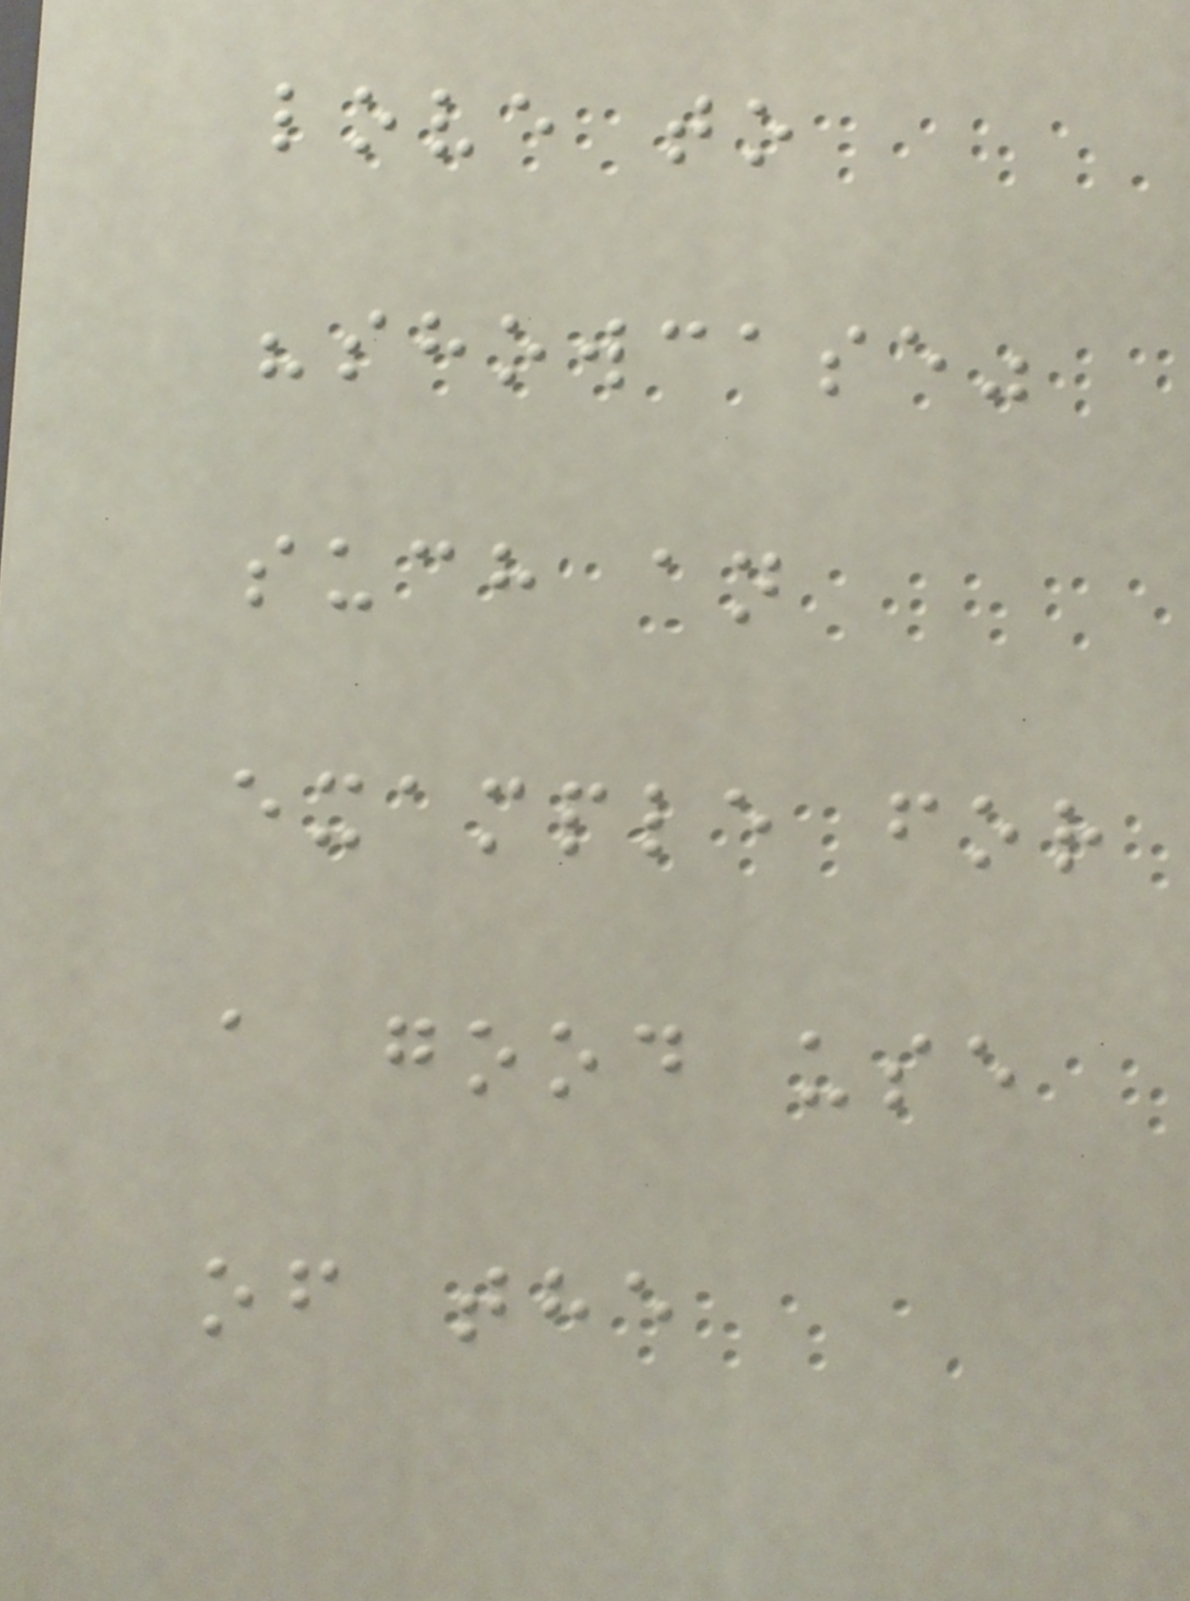love to
"showcase"
such an
example for
a good use
of the
